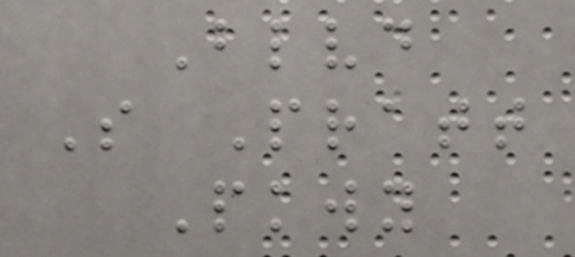Blvd
S Pratt
Pkwy
